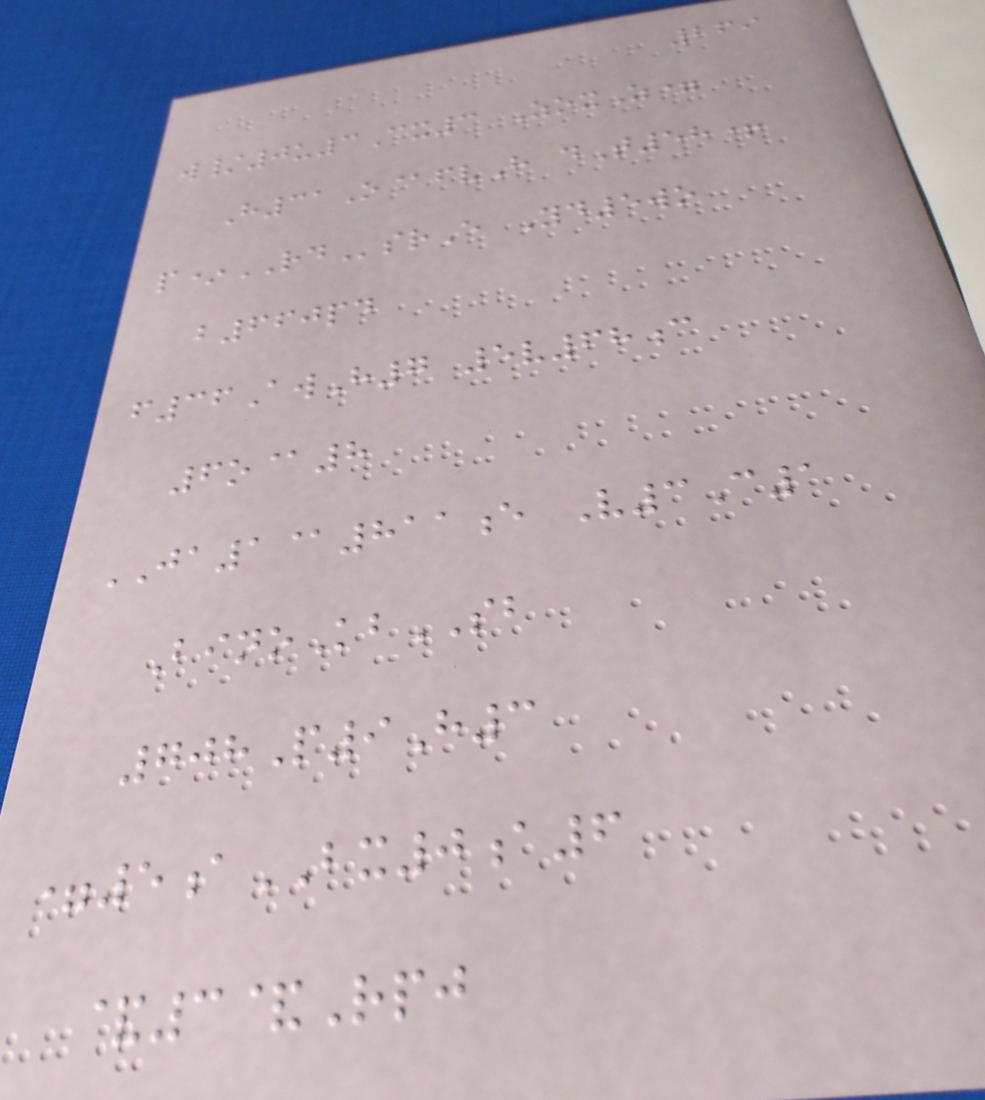269
w/0u3Cx3 ZoxZ=
H31O@fvH dT58+
p*RDsrE Yd5wo
b660pd
f36AwH7 5v68c
6o@8
JA1@811e V3C1
BinoKbSB
708P9H3
=5aBX0a6
&3&Rpj
